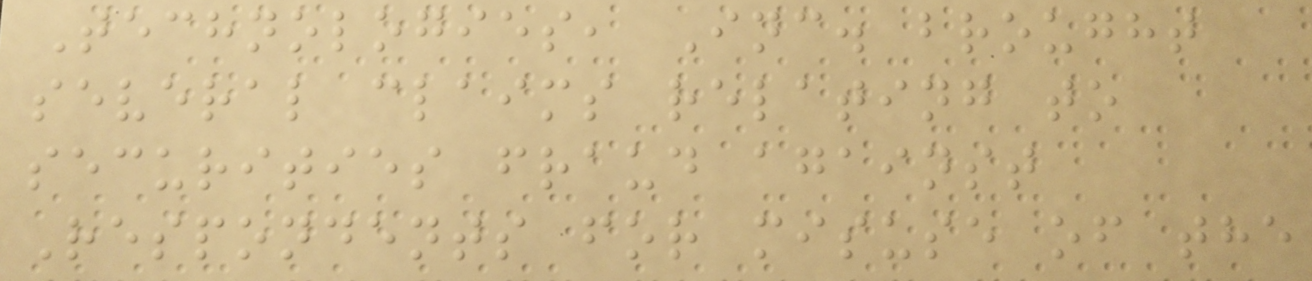Technologies, Inc. brought
several claims relating to
securities fraud against
Respondents for misuse of the
